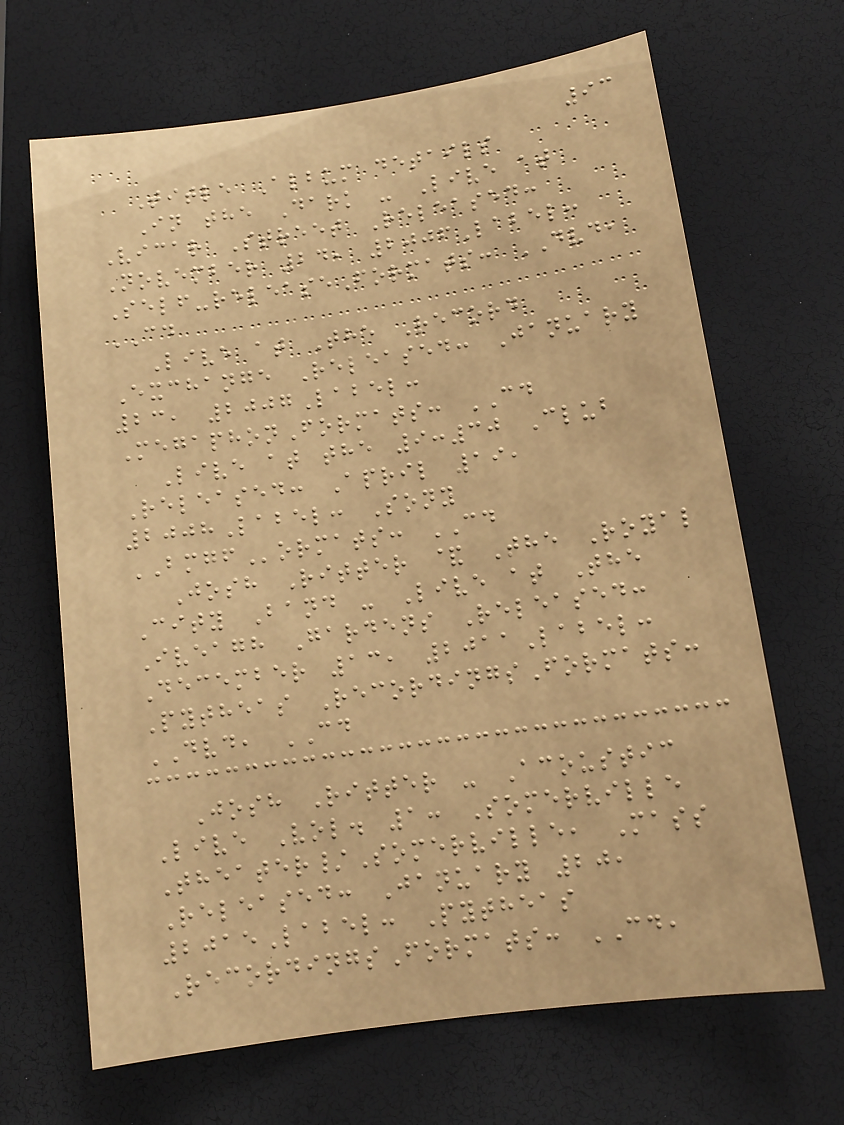93
Title Album details
In the Dark - Live at
Vicar Street Released:
November 24, 2006Label:
Self-releaseFormats: DVD,
CD
Live at The Record
Exchange Released: January
23, 2007Label:
MegaphonFormats: CD
Live at the 9:30 Club
Released: April 19,
2008Label: Sony
BMGFormats: CD
Josh Ritter & The Royal
City Band - Live at The
Iveagh Gardens Released:
December 13, 2011Label:
Pytheas RecordingsFormats:
DVD, CD
Josh Ritter - Acoustic
Live Vol. 1: Somerville
Theater/Somerville, Mass
Released: January 20,
2015Label: Pytheas
RecordingsFormats: CD,
